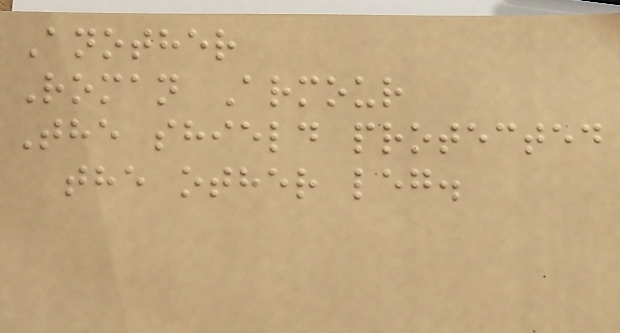Another
Roman Armour
The shield protected
the other leg.
